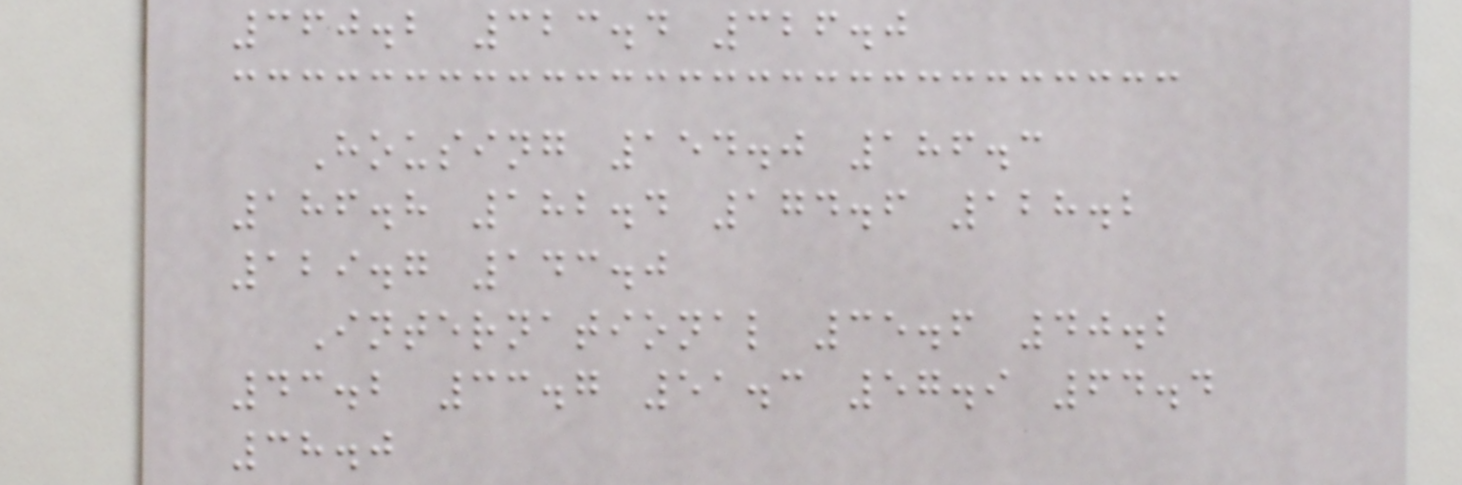360.2 323.4 326.0
Housing 154.0 186.3
186.8 182.4 174.6 128.2
129.7 143.0
International 35.6 40.2
43.2 33.7 51.3 57.9 64.4
38.0
